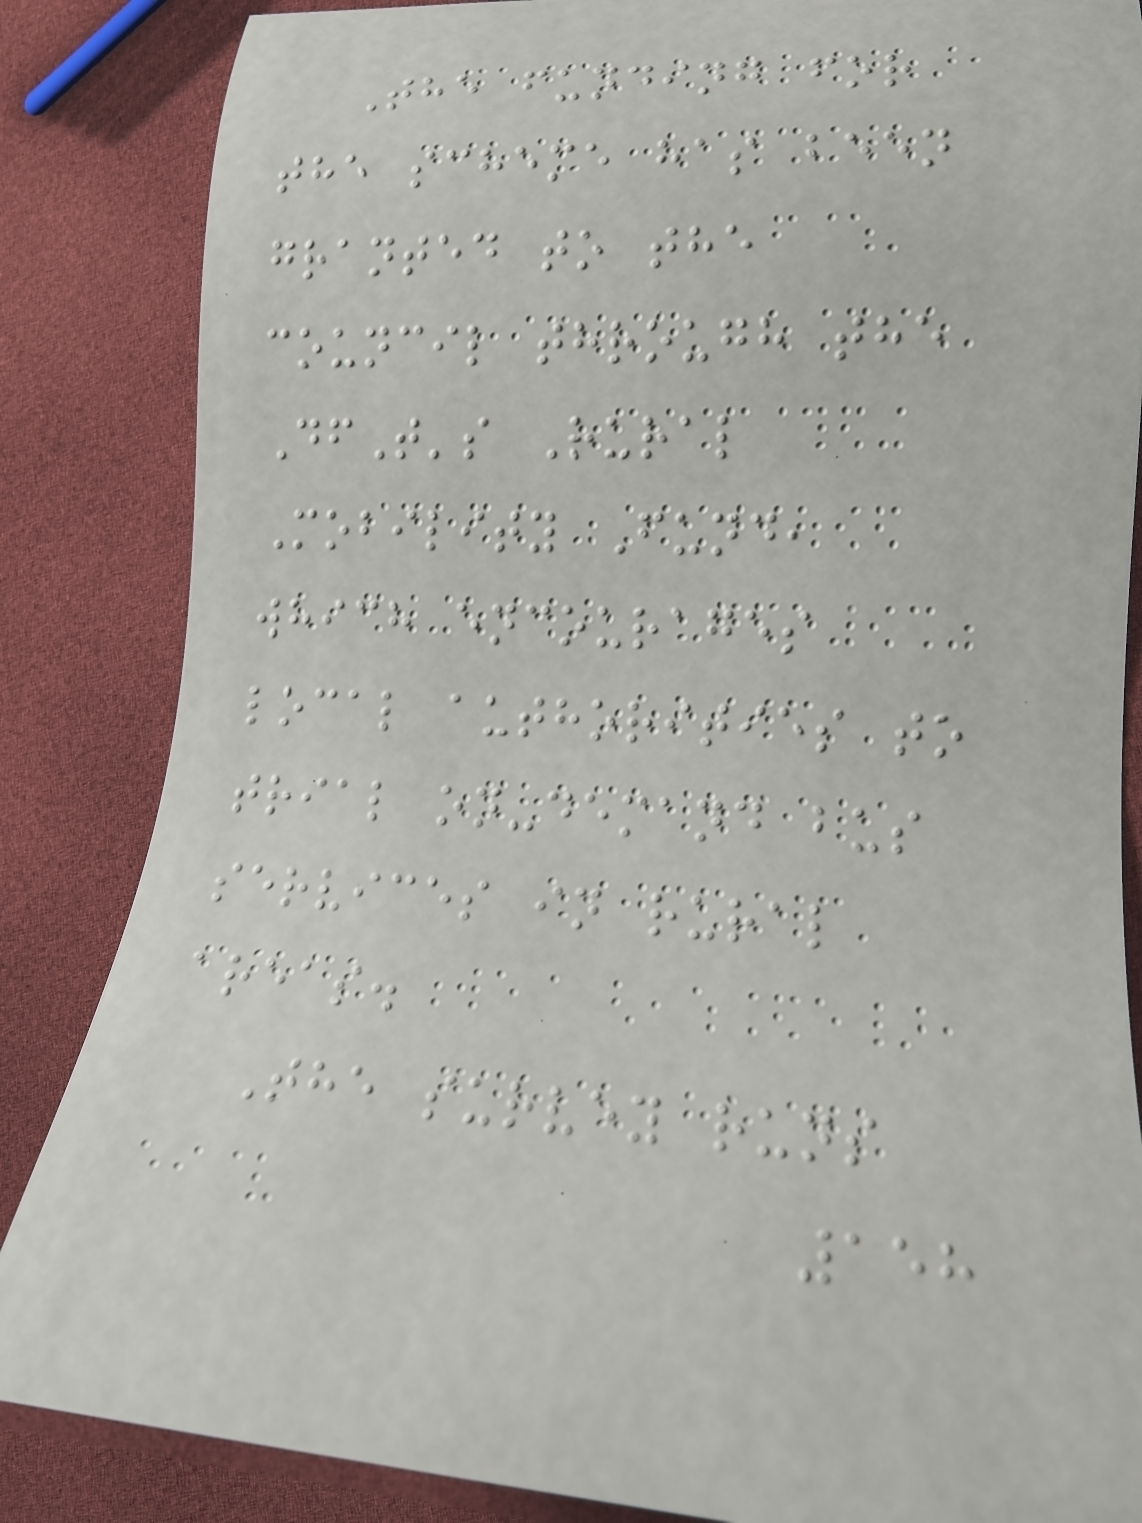The funding for
the scheme has been
granted to the
council through the
DfT's Rural
Mobility Fund,
which encourages
local authorities to
trial on-demand bus
services in rural
areas.
The survey runs
158
